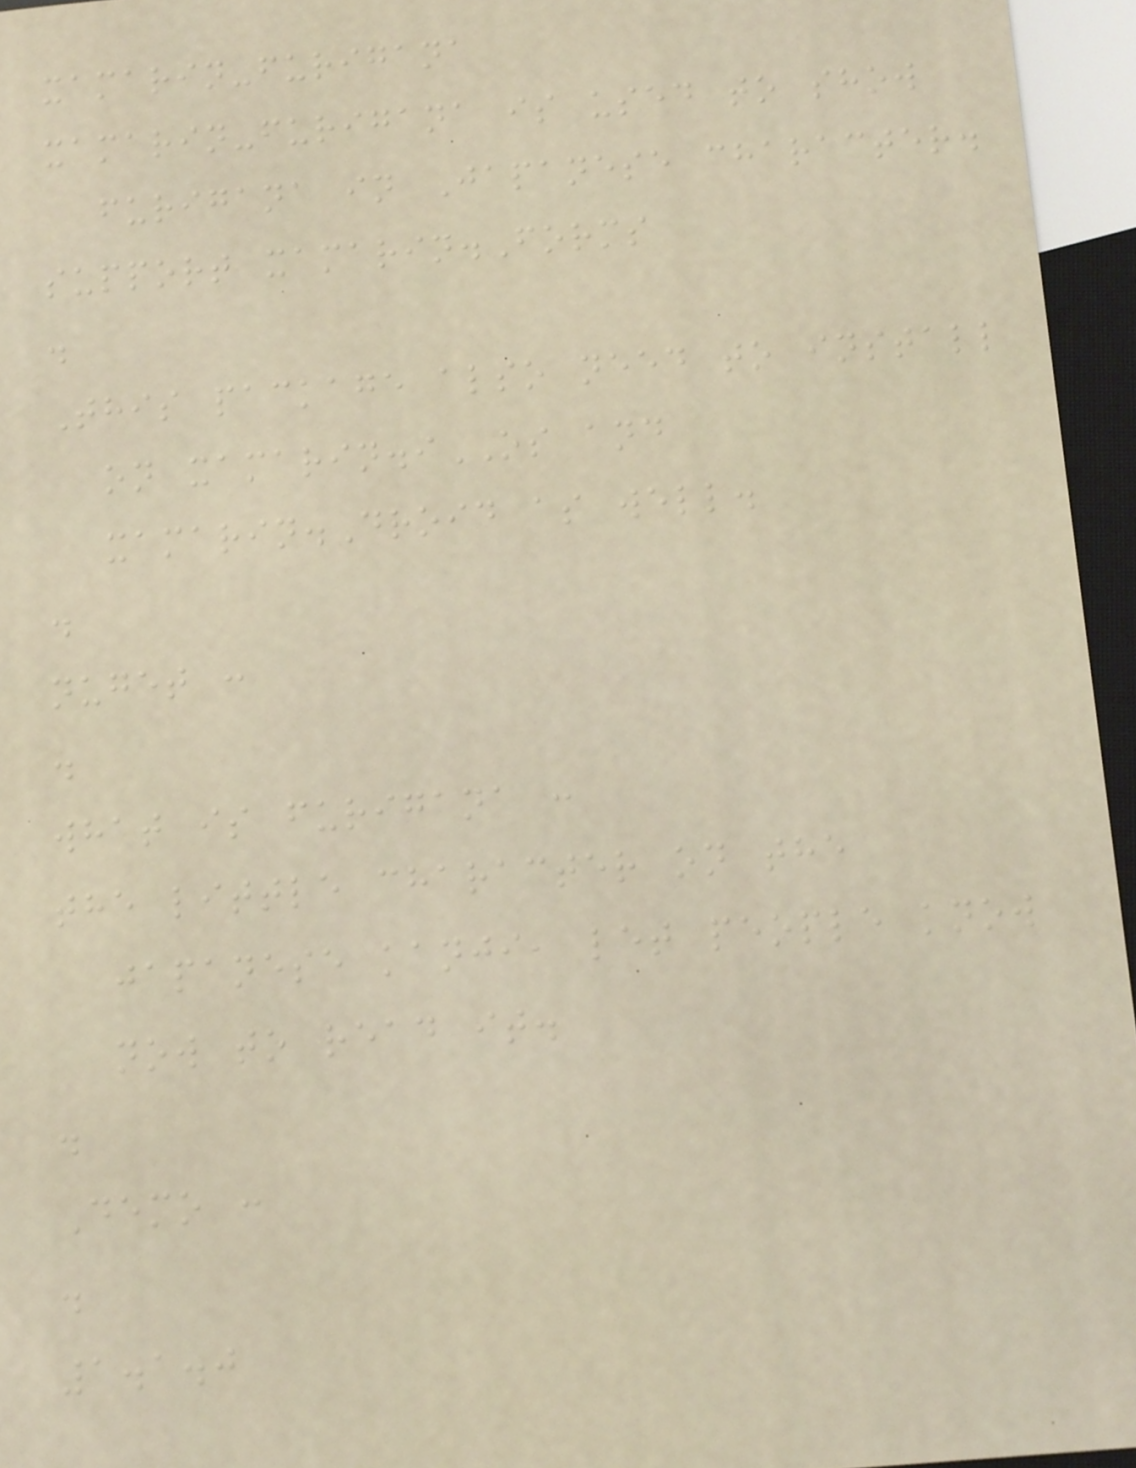xamarin-furigana
xamarin-furigana is used to show
furigana in Japanese character.
support xamarin.Forms
.
This package also need to install
on xamarin.iOS and
xamarin.Droid as well.
.
nuget :
.
what is furigana :
the little character on the
japanese kanji, let people know
now to read it.
.
Demo :
.
1.1.0
